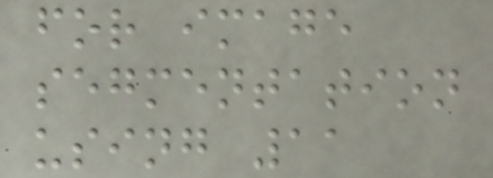for image
segmentation
using 11
